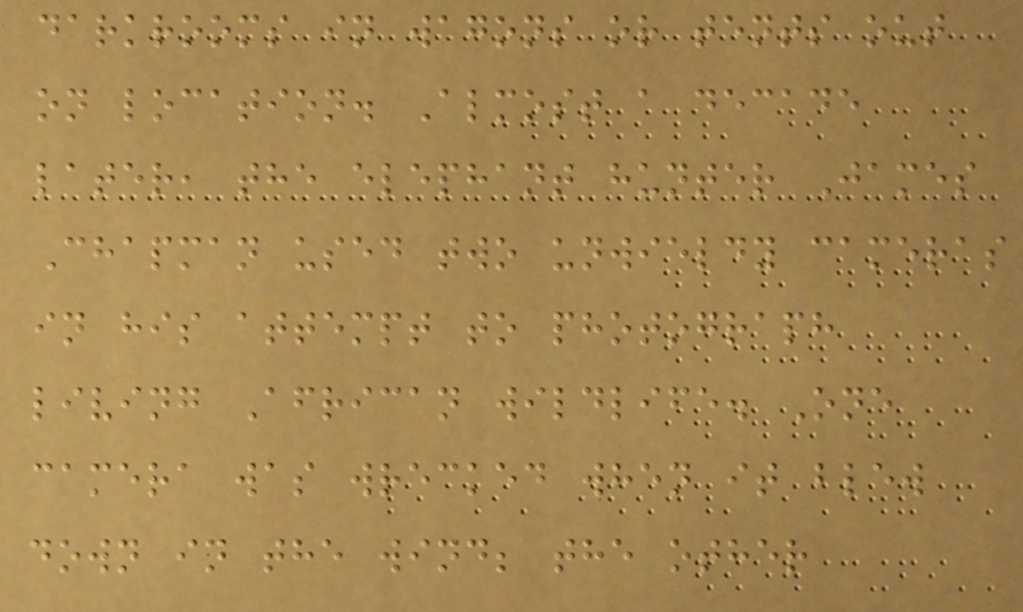darkrooms in wagons or tents out
on location. Almost a decade
later, the elephant hunter James
Chapman used two unwieldy cameras
in his attempt to photograph
living African wildlife. One
camera was wrecked when it blew
down in the wind; the other
